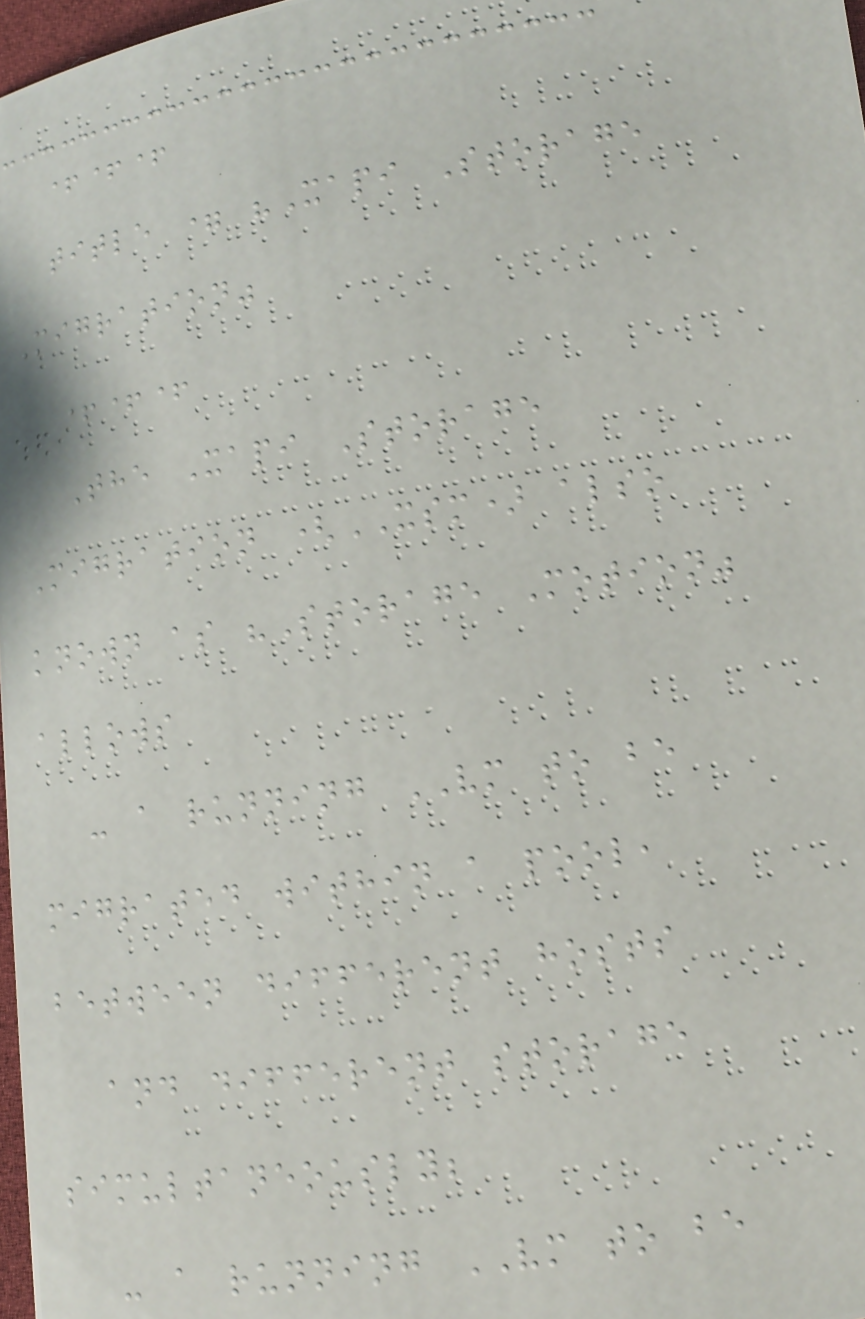+++
title = "Xapi Storage
Migration"
+++
The Xapi Storage
Migration (XSM) also
known as "Storage Motion"
allows
- a running VM to be
migrated within a pool,
between different hosts
and different storage
simultaneously;
- a running VM to be
